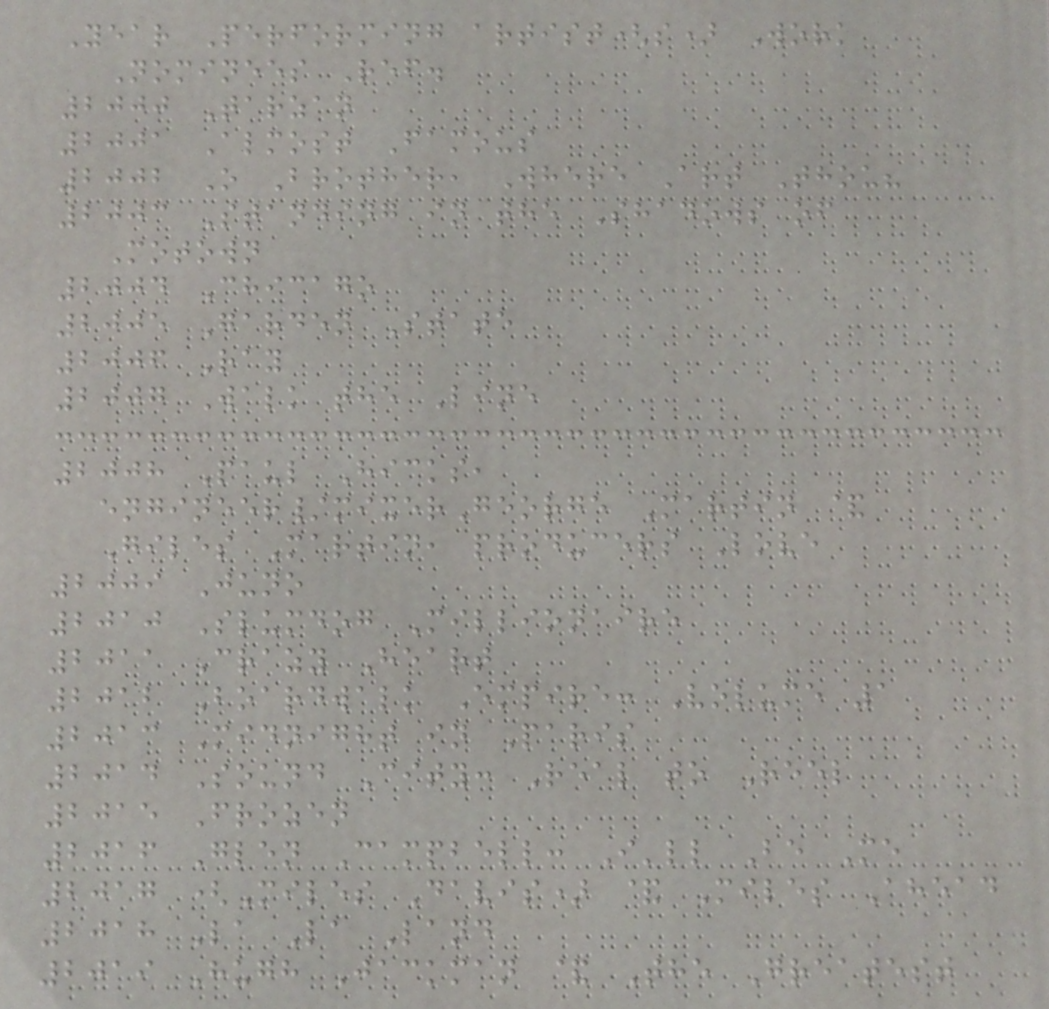Year Performing artist(s) Work
Nominees Ref.
2000 Tarzan
2001 Almost Famous
2002 O Brother, Where Art Thou?
2003 Standing in the Shadows of
Motown
2004 Chicago
2005 Garden State
2006 Ray
2007 Walk the Line
2008 Paul Hicks,
engineer/mixerGeorge Martin &
Giles Martin, producers Love
2009 Juno
2010 Slumdog Millionaire
2011 Crazy Heart
2012 Boardwalk Empire: Volume 1
2013 Midnight in Paris
2014 Sound City: Real to Reel
2015 Frozen
2016 Glen Campbell: I'll Be Me
2017 (Miles Davis) & Miles Ahead
2018 La La Land
2019 Hugh Jackman & The Greatest
